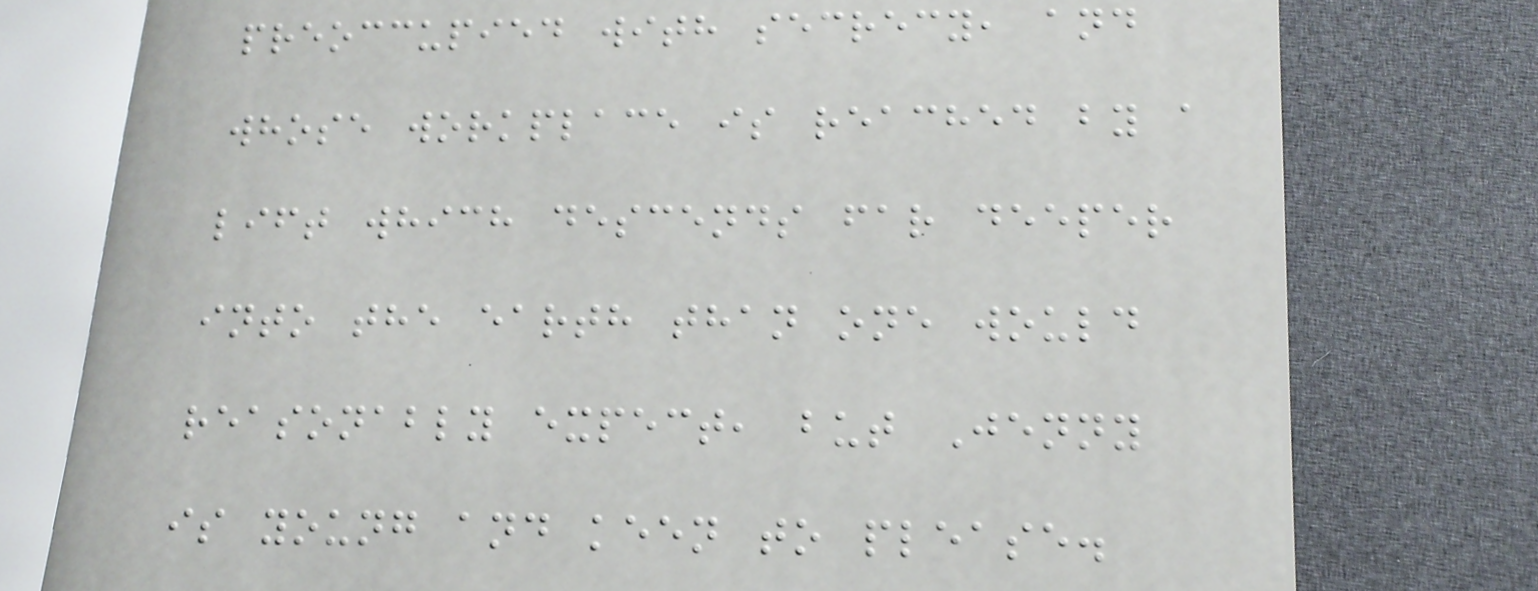preoccupied with secrecy, and
whose workplace is reached by a
lift which descends far deeper
into the earth than one would
reasonably expect, but Jenny
is young and keen to please.
